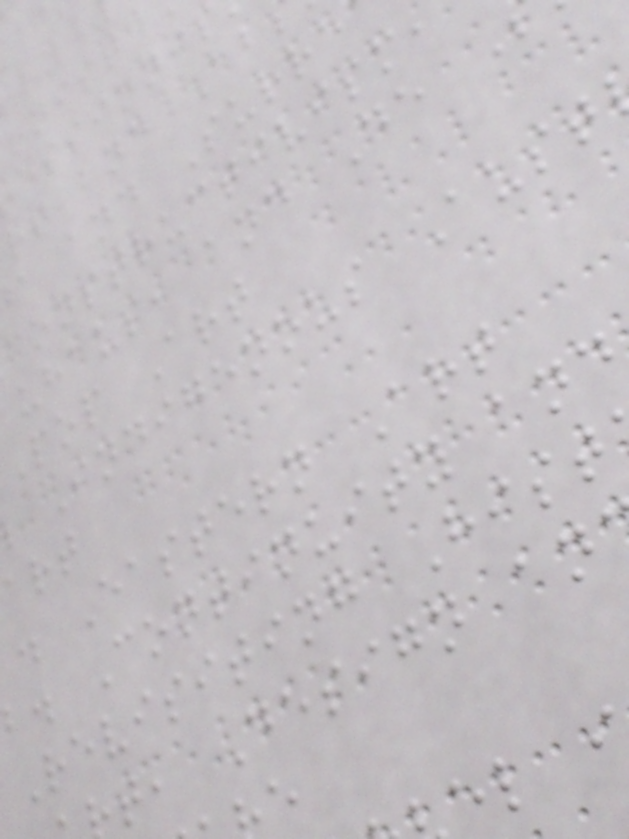rt and Ab
a and Surre
constructivism,
uhaus, and De
Pop Art
Indigenous Aust
. Eastern Art
b. Continuity and
Revisiting Hist
t, Design an
